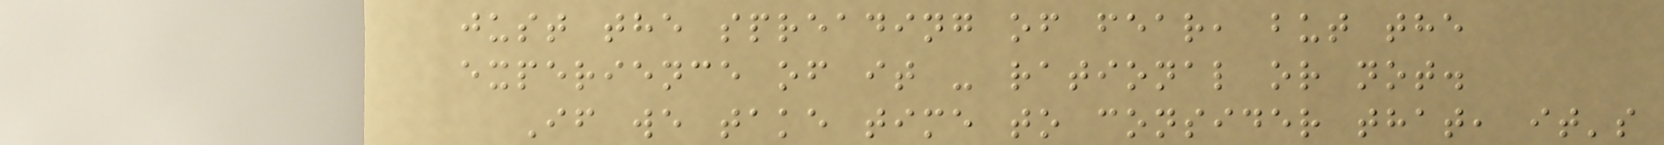just the spreading of fear, but the
experience of it - rational or not.
If we take time to consider that, it's
